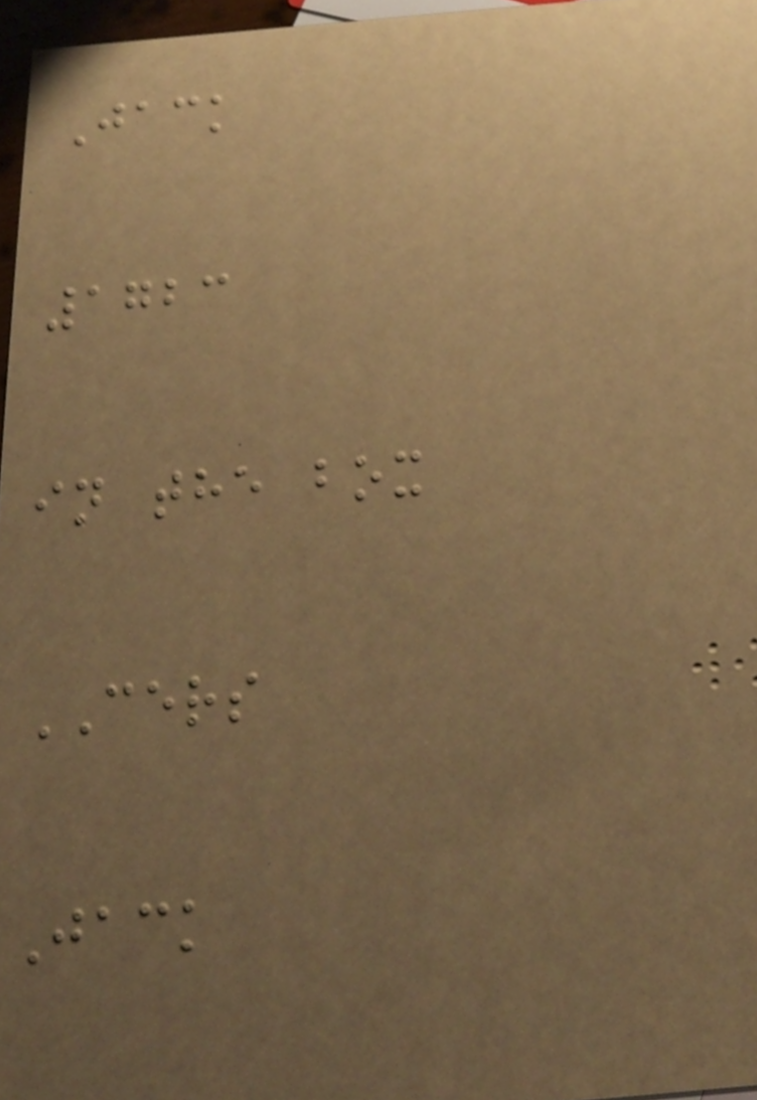Jack
1723
in the box
CERS
Jack
